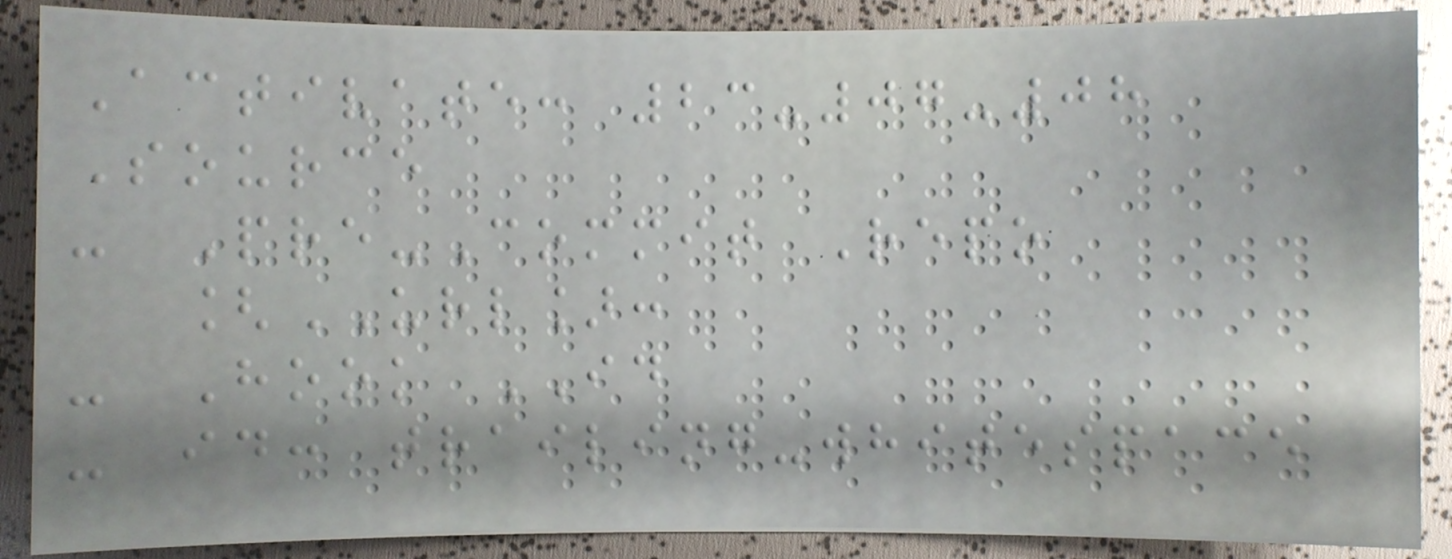Activate: 23-07-08
Source
- Pre-Commit Repo
[URL]:
- Hook ID
- id: trailing-whitespace
